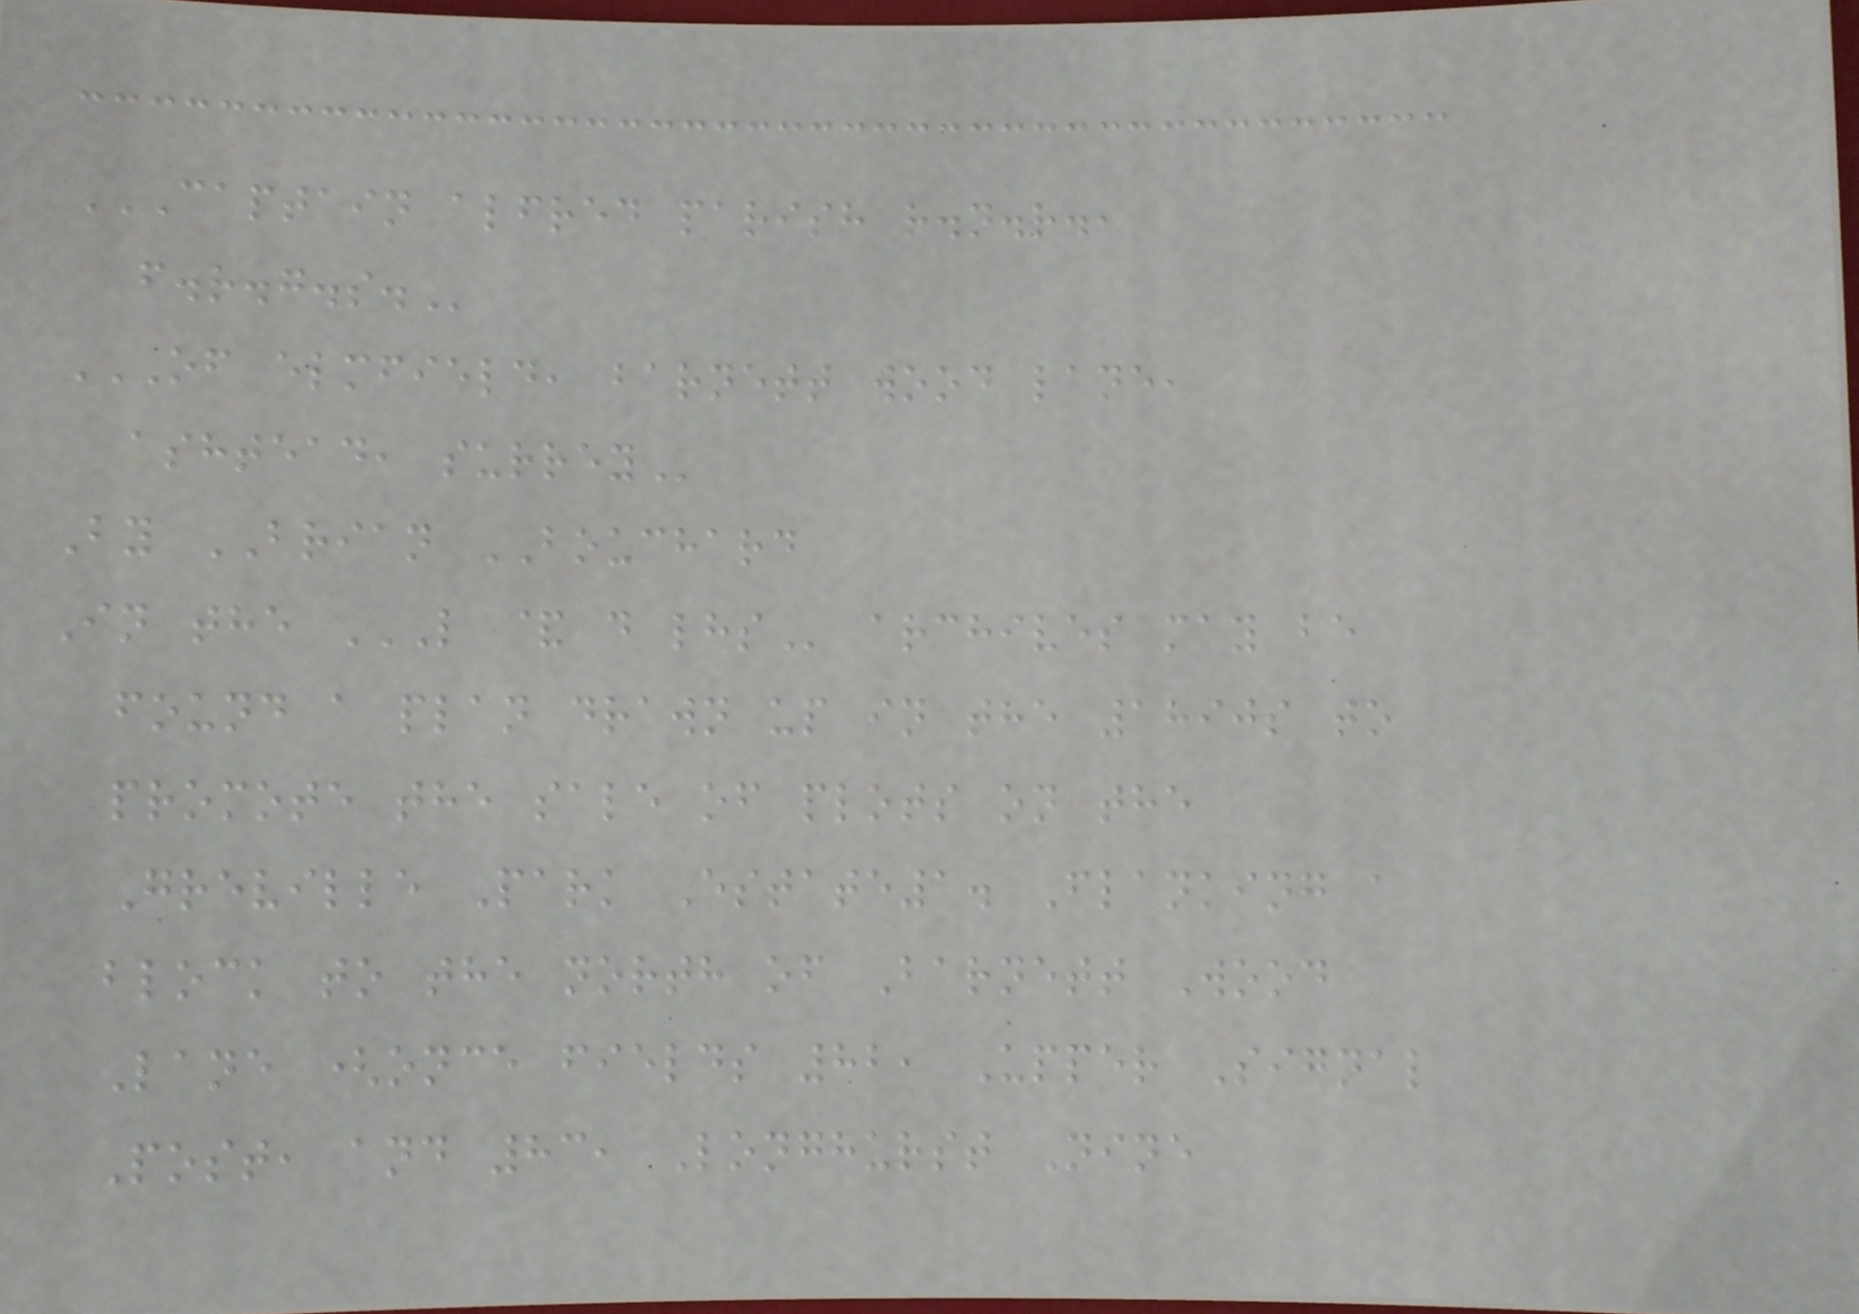CAPTAIN ALFRED PARISH R.N.R.,
F.R.G.S.
OF ELMFIELD, BARNETT WOOD LANE,
ASHTEAD, SURREY
By BRIAN BOUCHARD
In the L & D LHS archives may be
found a plan drawn up in the 1890s to
promote the sale of plots on the
Greville Park Estate1. Flanking a
block to the north of Barnett Wood
Lane (once fields 82, Upper Signal
Post, and 83, Longhurst Nine
